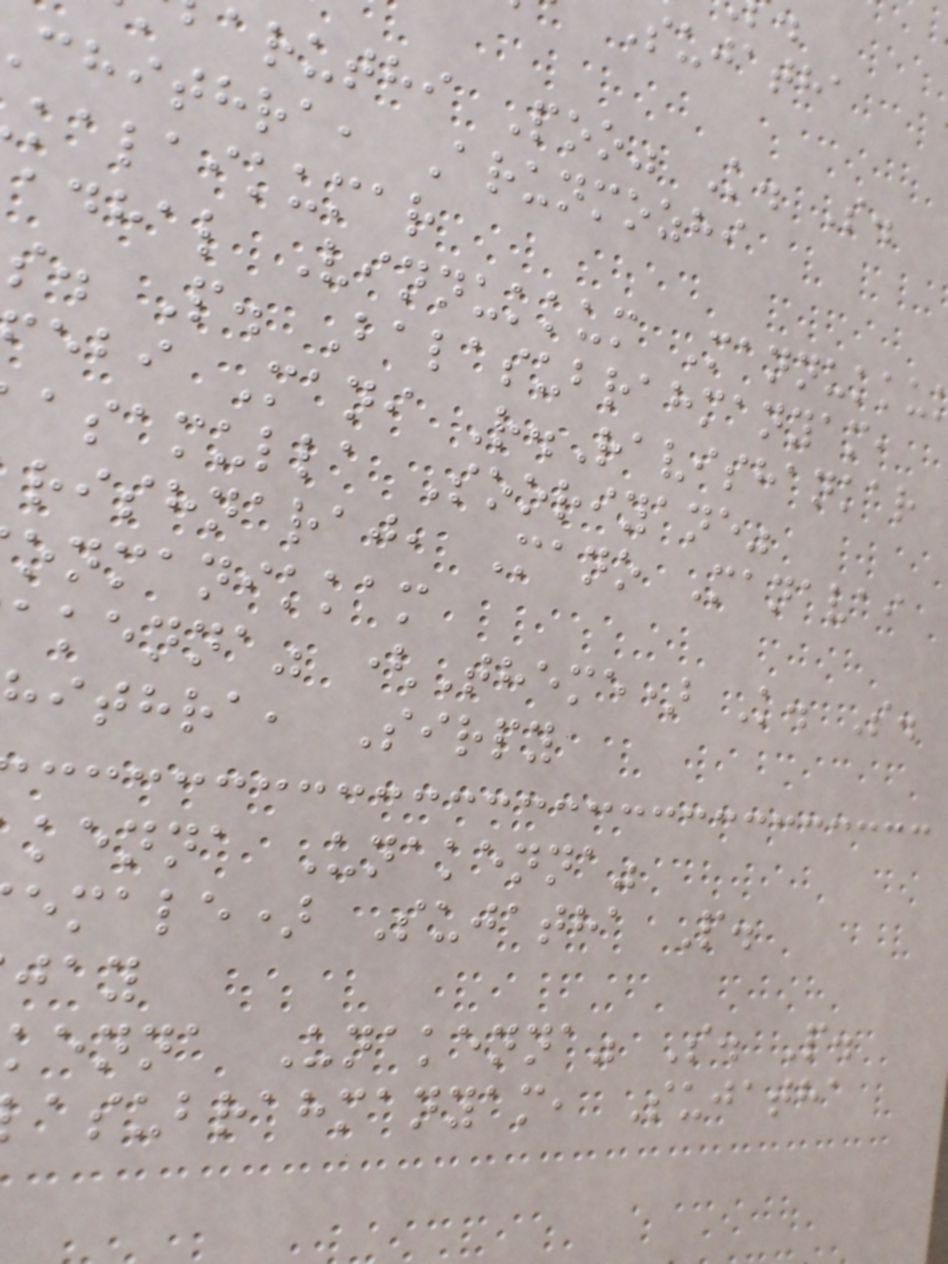sujatha
aruthi Poo" K. S.
chithra, Arunmozhi
kalaikumar
adhal Vinnukkum Mannukku
s. P. Balasubrahmanyam,
ebi Mani R.Ravishankar
asamulla Sooriyane"
rishnaraj, Mano Manavai
onmanikkam
akenna" (Theme) K. S.
hithra, Sirpy
kenna Unakenna"
emale) Sujatha P.
kenna Unakenna" S. P.
asubrahmanyam, Sujatha
